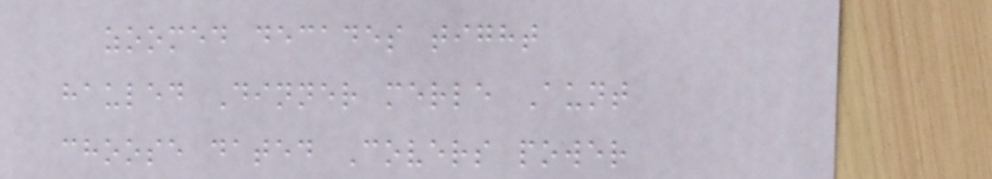zoomed decades tight
hauled Dinner merle Aunt
choose dated Covers power
